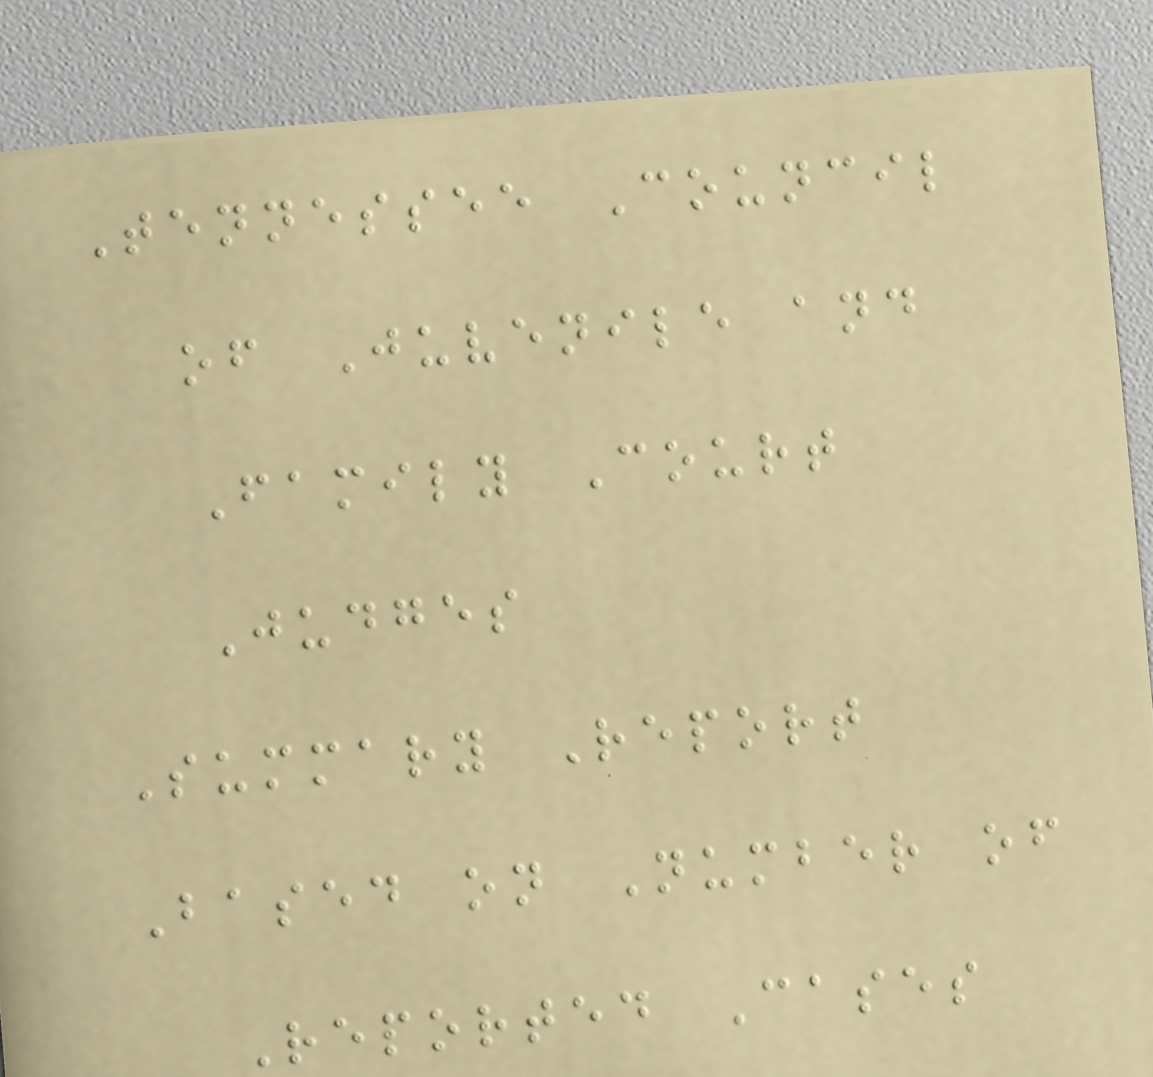Tennessee Council
of Juvenile and
Family Court
Judges
Summary Report
Based on Number of
Reported Cases
